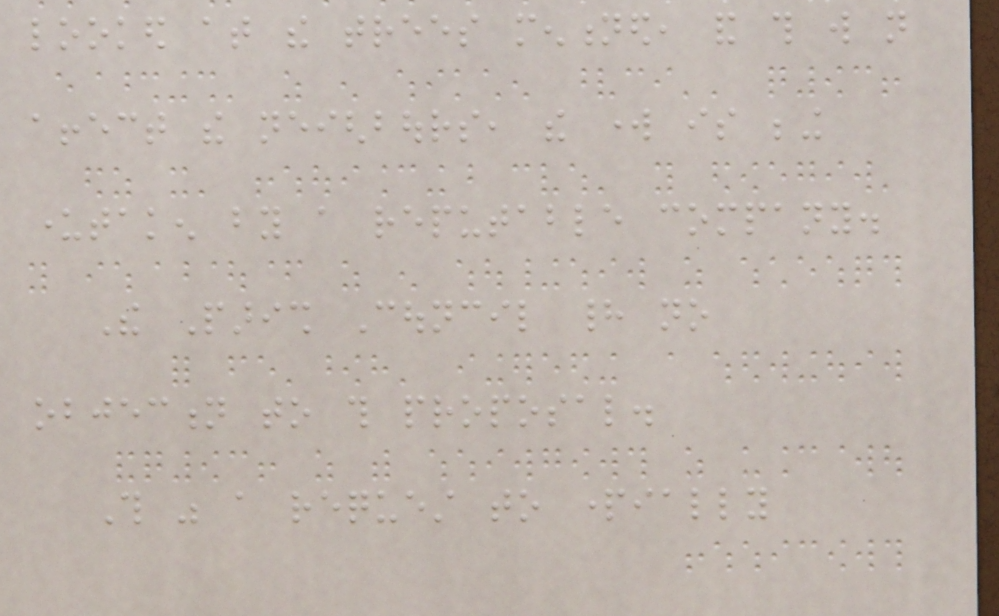looked at the trees mentioned, and this will not
affect the neighbours, the work is being
undertaken by a reputable company.
The Parish Council had no
objection to this proposal.
This was a request to partially
